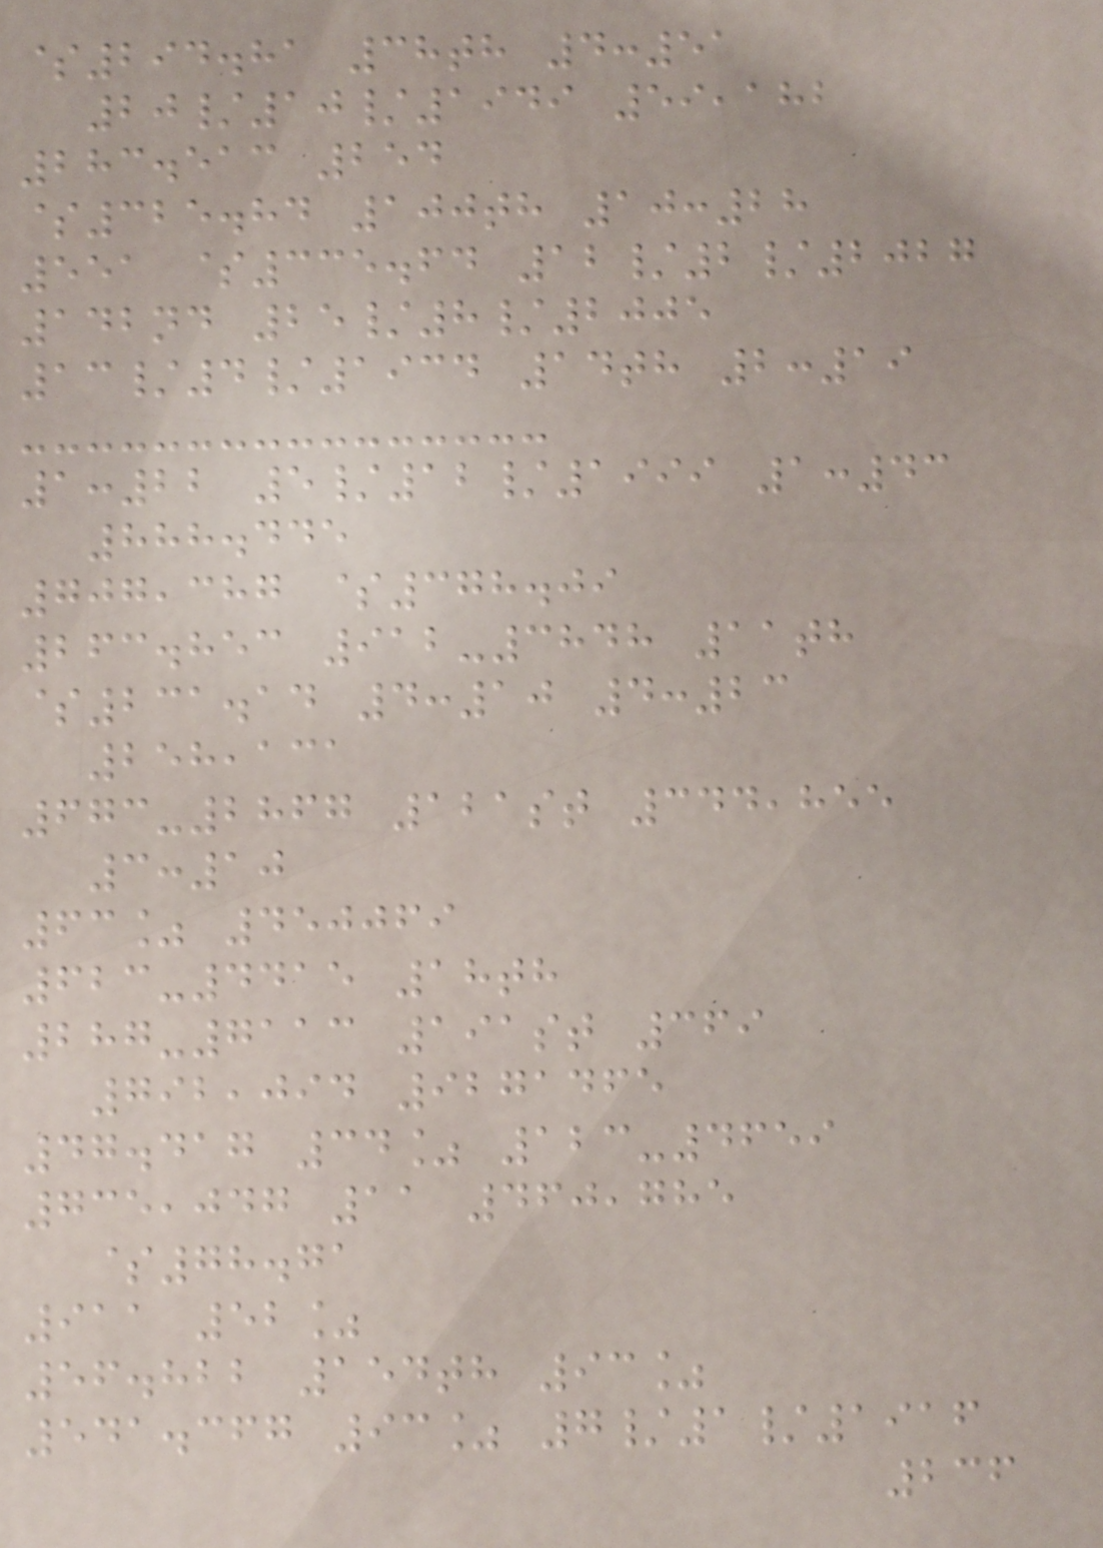$294.81 38th 4:51
20/10/1949 59,182
283.513 254
$325.84 100th 10:28
551 $335.64 12/2/2027
142nd 25/8/2005
13/4/1934 14th 2:19
1:22 5/12/1999 1:43
888.445
707,387 $378.09
263.853 912-3848 11th
$231.14 4:10 4:23
258,131
673-2867 121st 344,855
3:10
63% 450069
623-4415 18th
287-7113 191st 369
792,094 9271465
47.417 34% 123-4659
735,047 11 460,785
$78.71
911 52%
56.822 154th 93%
541.367 93% 7/1/1916
236
